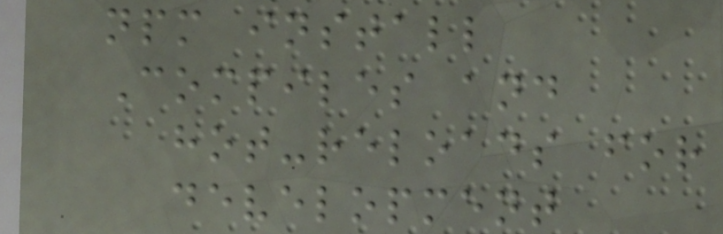npm install
Compiles and
hot-reloads for
development
